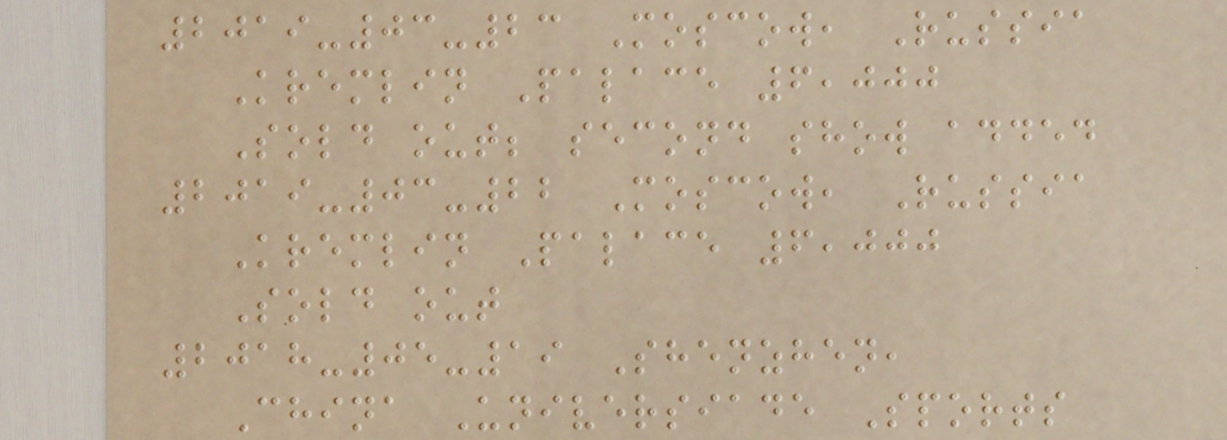2019-03-23 Moscow, Russia
Kremlin Palace 6,000
Sold out; second show added
2019-03-22 Moscow, Russia
Kremlin Palace 6,000
Sold out
2018-05-19 Shenzhen,
China Universiade Sports
